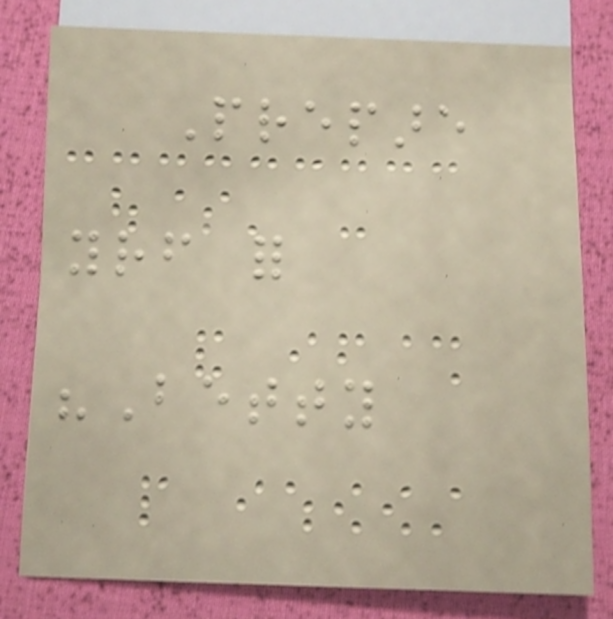Prepare
yourself for
"Betty
